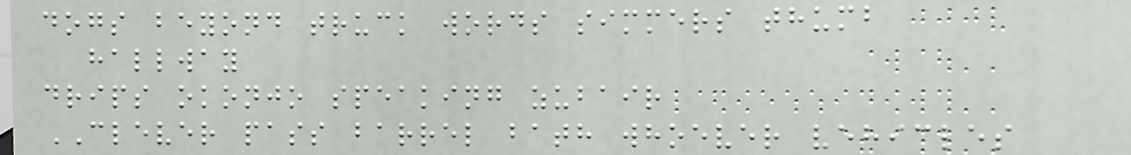dogs beyond truck words simmers thumb
hallway
drips okonjo speaking zubair
CLEVER pass barrel bath whoever vehicles
